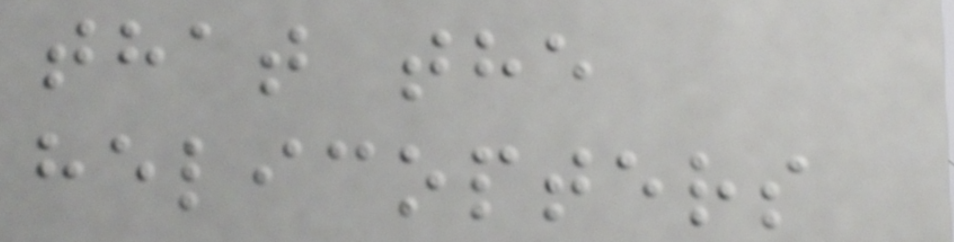that the
helicopters
